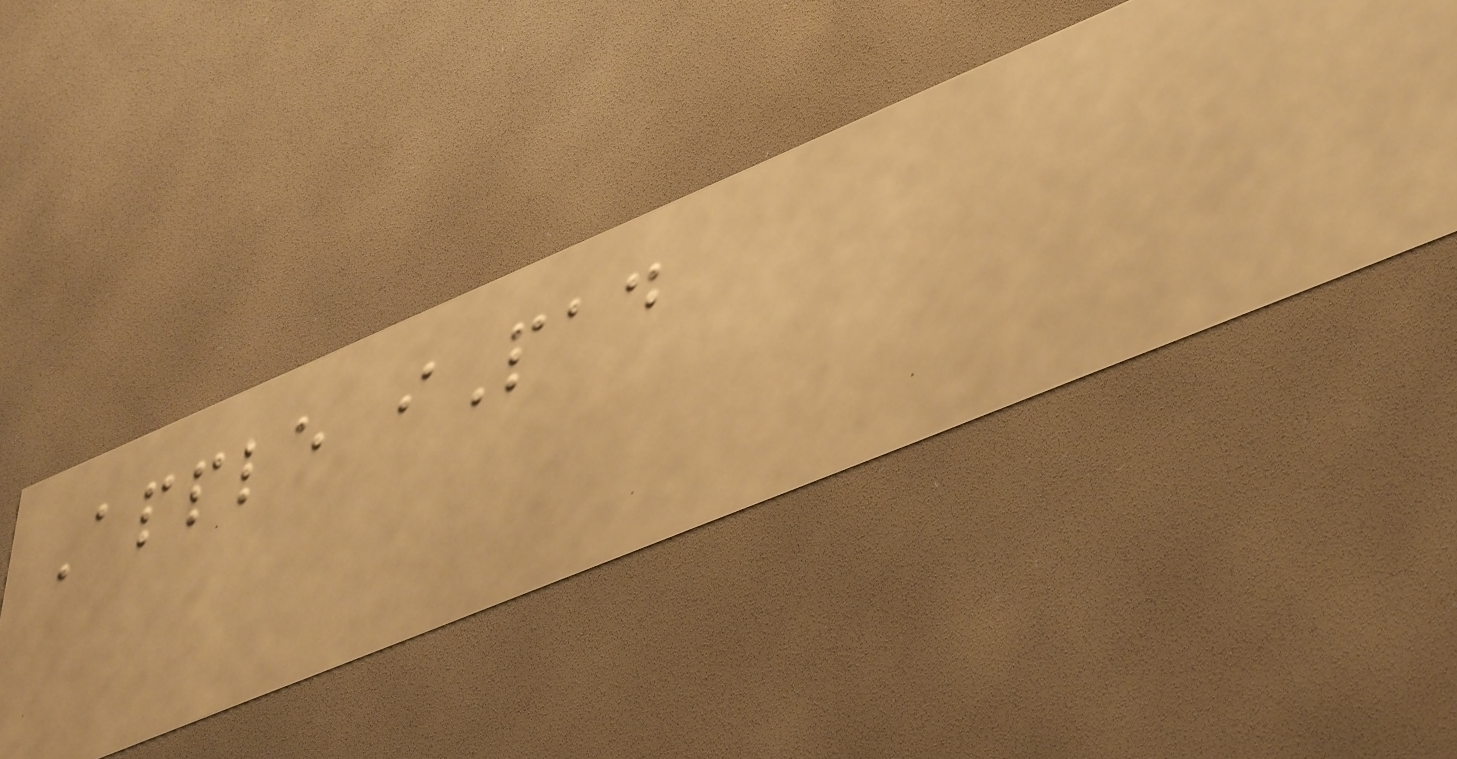Apple iPad
